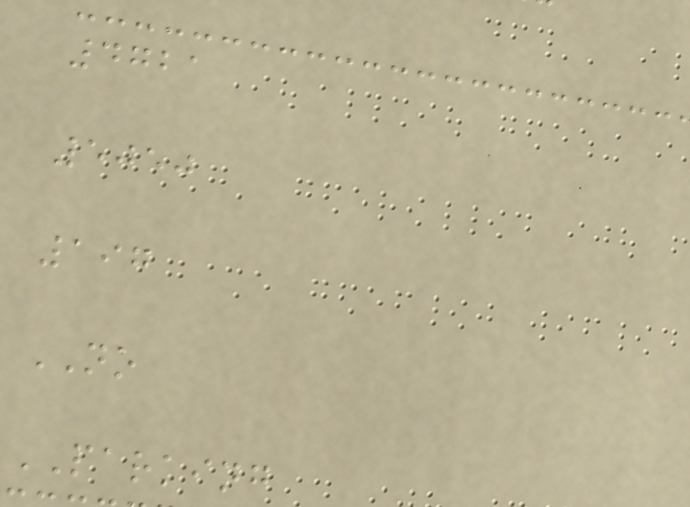4721
5050
197
NO
PARKING
